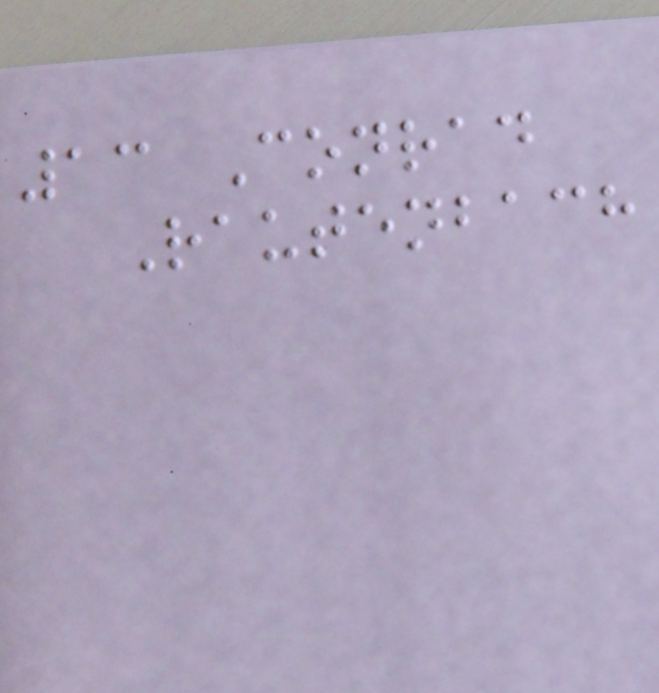13 Conrad
Rautenbach
